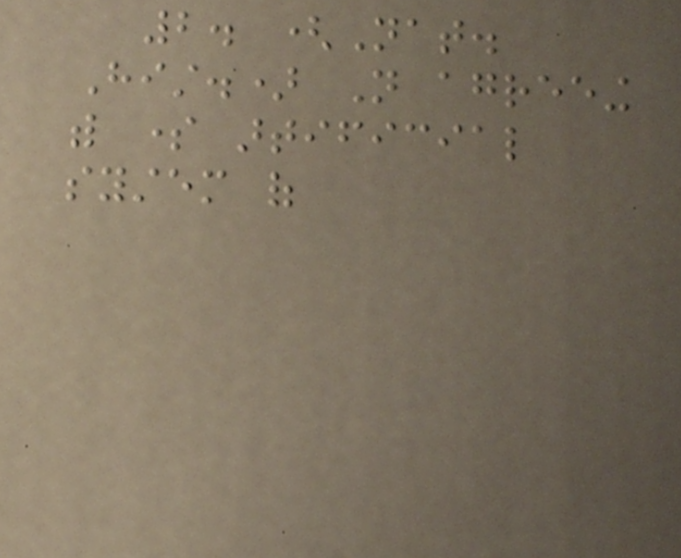2. (Nat.
Hist.) Not agreeing
with some artificial
system of
